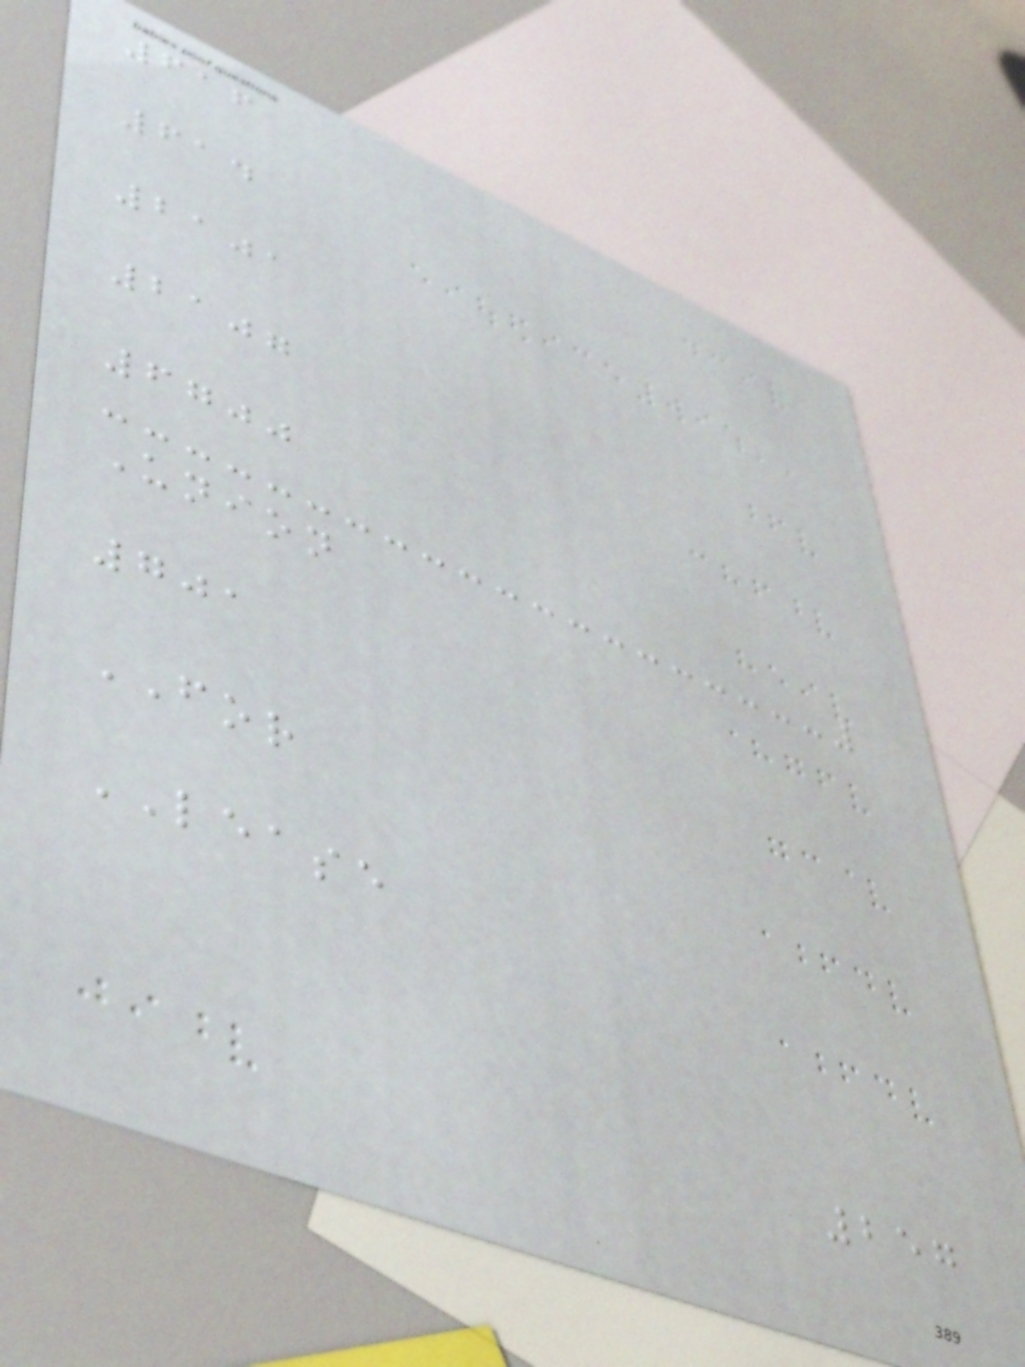616
614
2101
2107
6700
Union
701
FOR
LEASE
257
